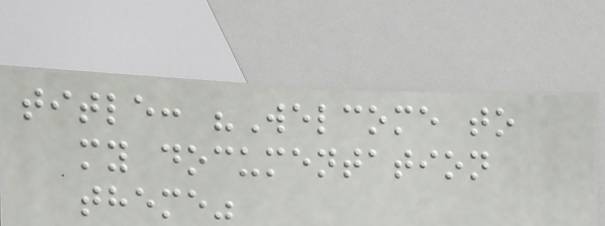title: "Welcome to
my documentation
theme"
